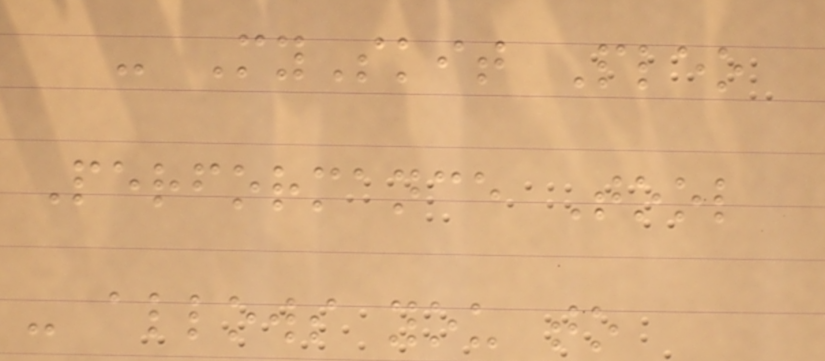- MySkit Pleo
Performance Tool
- allows you to
